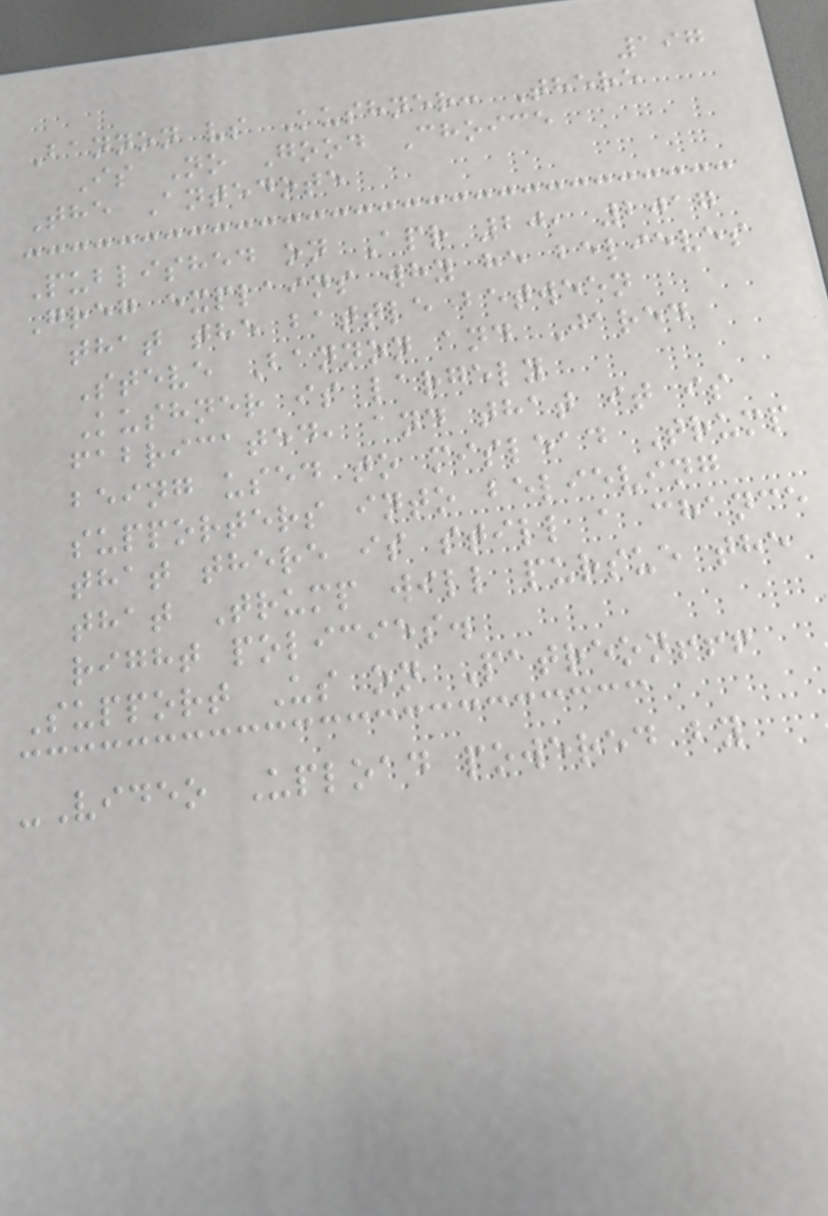197
Bannon vs Kushner: There
Is No Good Choice
The Antedote
Published on Apr 20, 2017
Greg explains why he believes
that the battle between
Steve Bannon and Jared
Kushner is largely
fabricated, and that it is
being used to mislead Trump
supporters into believing
that there is still a chance
that Trump will pursue the
right policies.
Support Us on Patreon!!!
-Video Upload powered by
